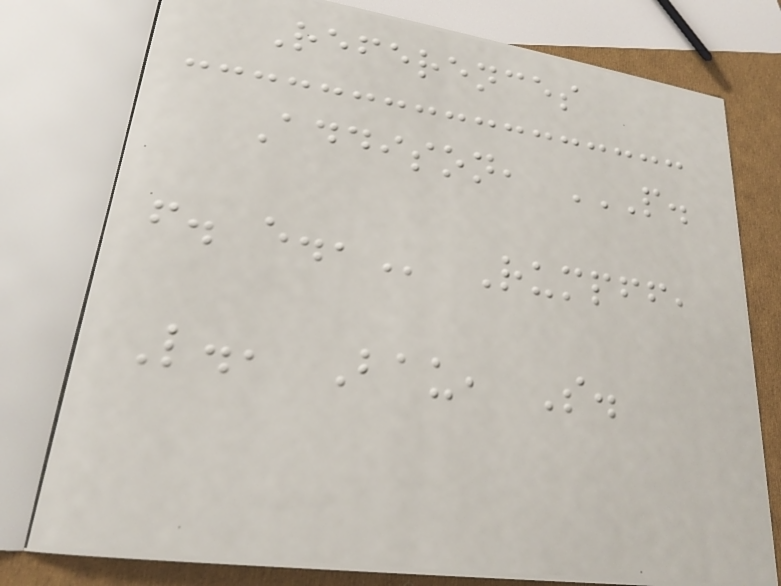References
Addison, P.
F. E., Rumpff,
L., Bau, S.
